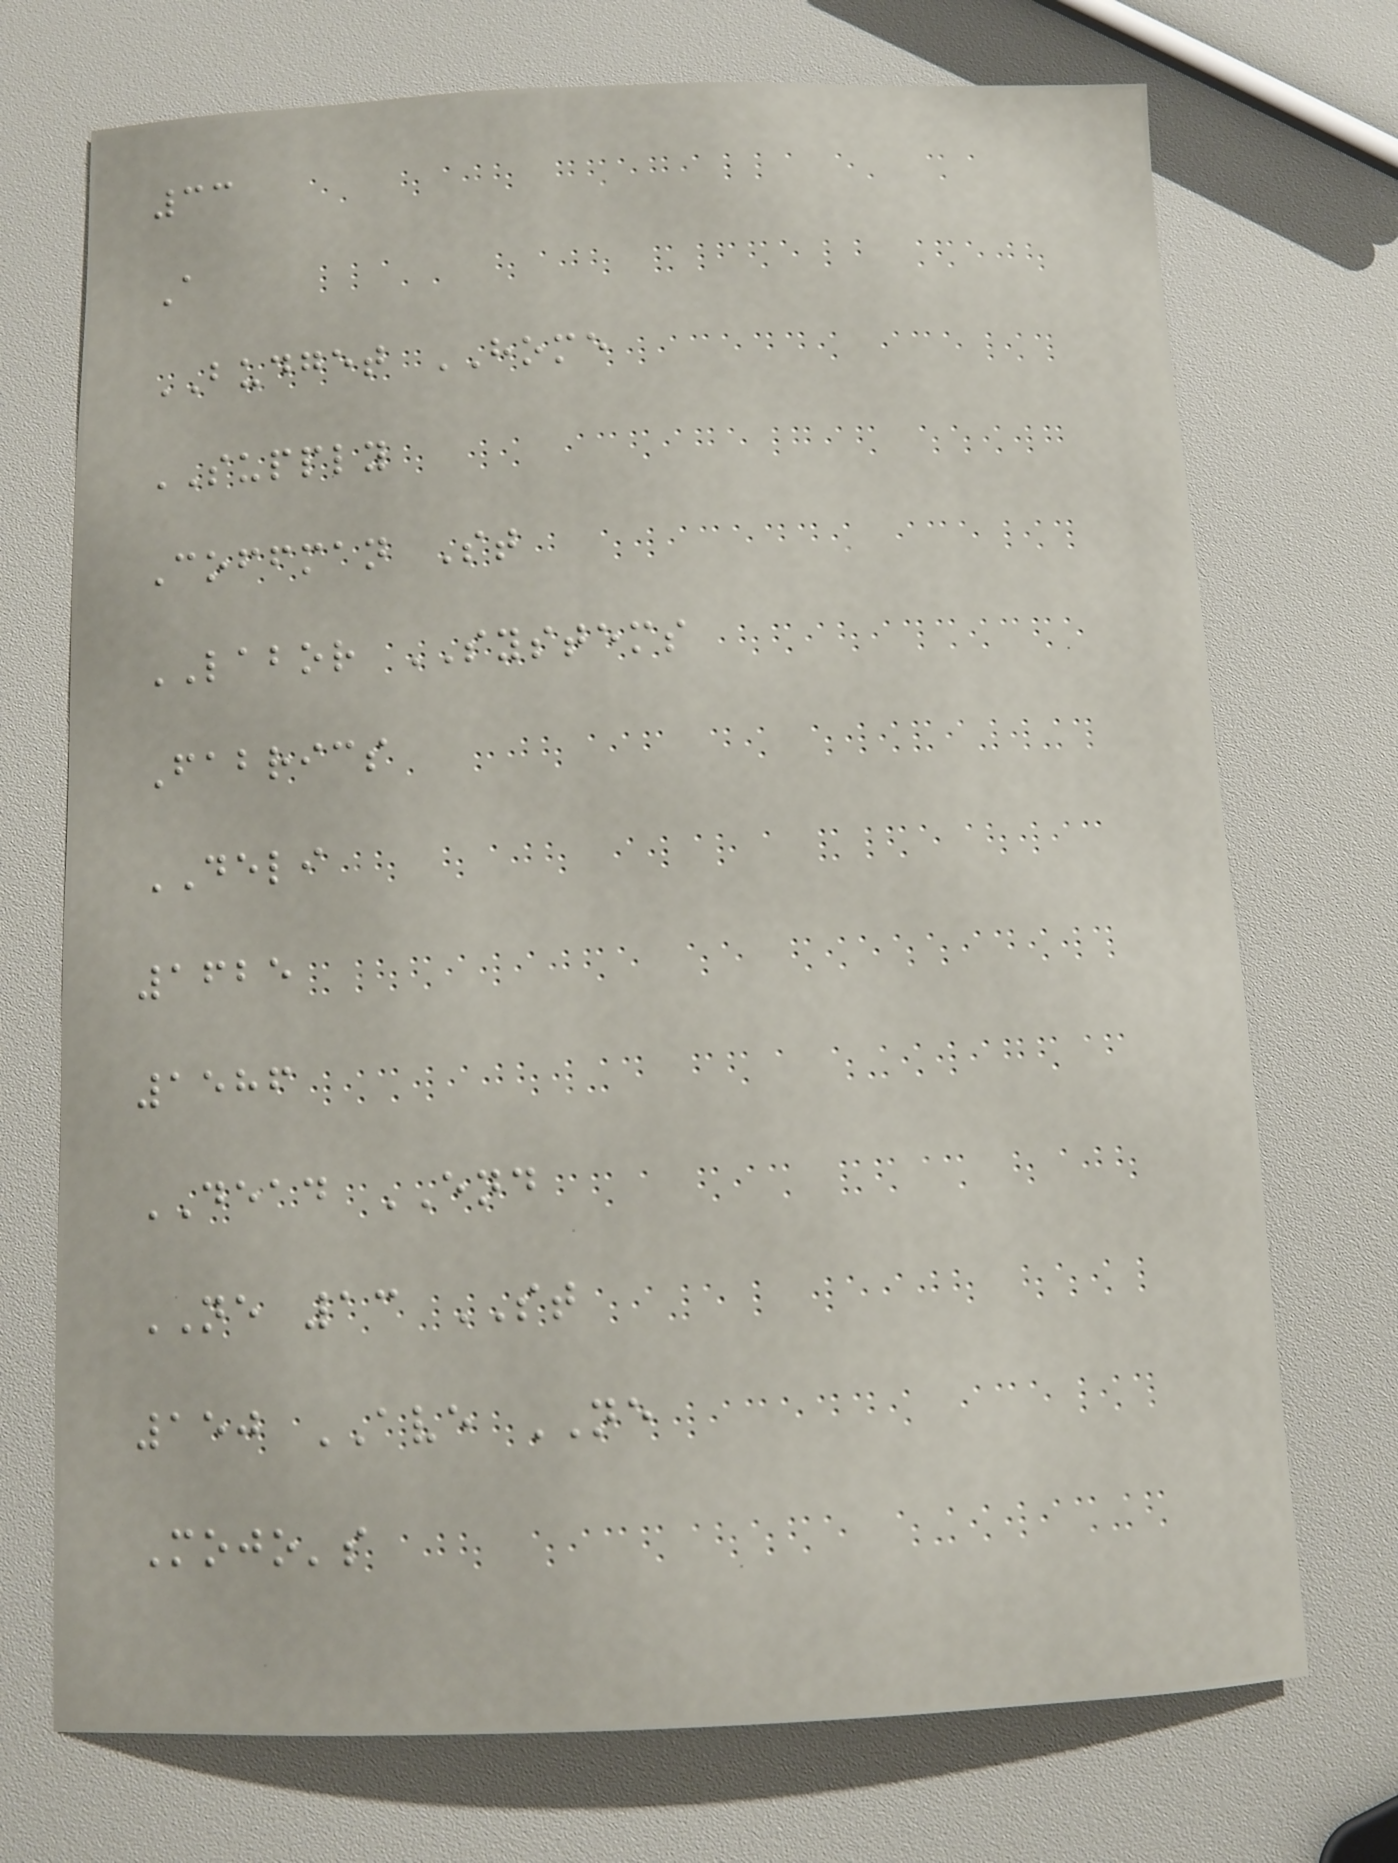33
A
BUDGET HOME
SUPPLY
Coffman St
LABOR SYSTEMS
Fabrics
DELI
1625
1586
DEAD END
NE 13 ST
150 AVE NE
Mojo's
